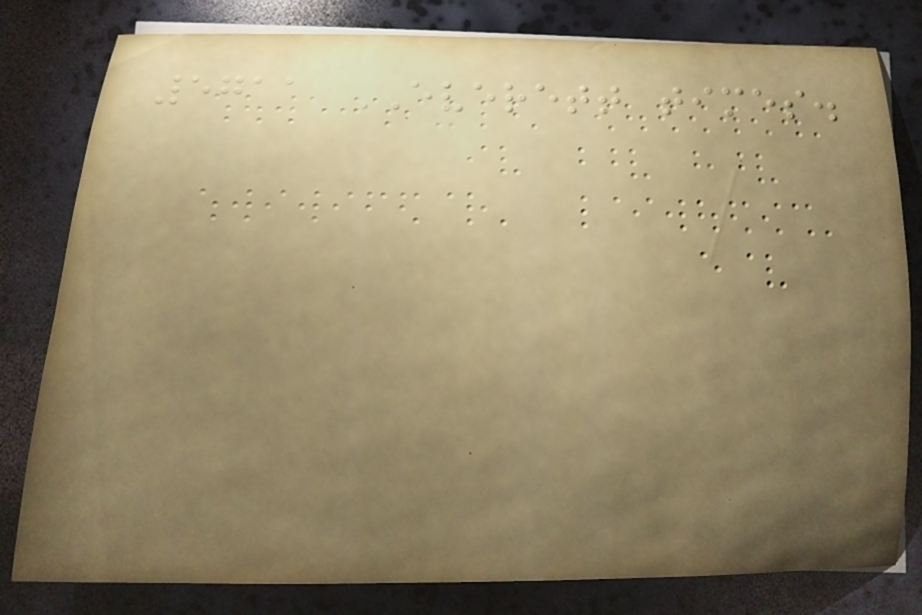5711 EVERETT times.
